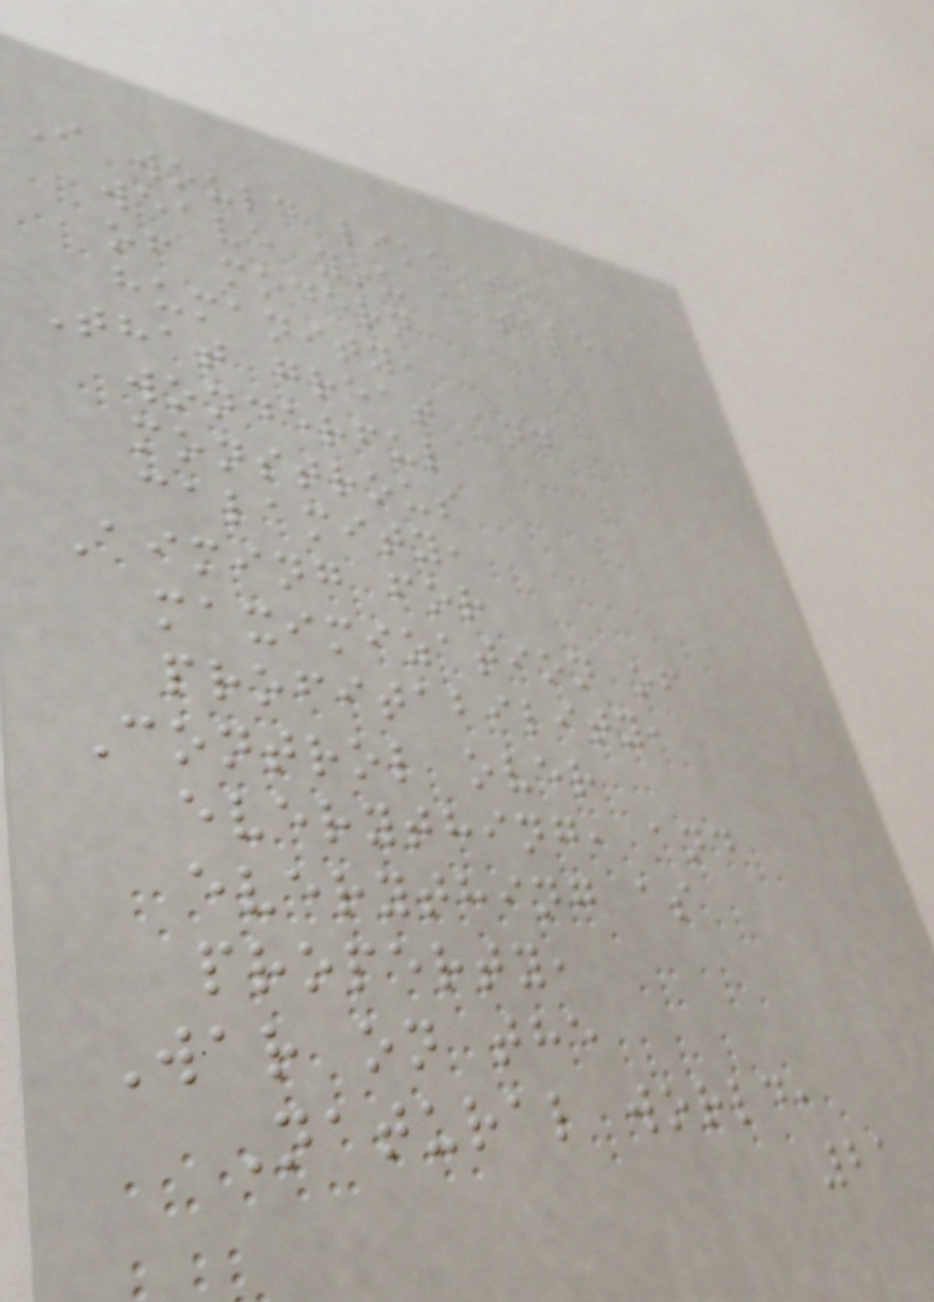I would like to
weave you a tale
of modern
humanity,
That great and
wonderful
monstrous
calamity,
Aiming for
maximization of
profitability,
Control over
everything, and
everything as
property,
War on the
Natural world,
21
